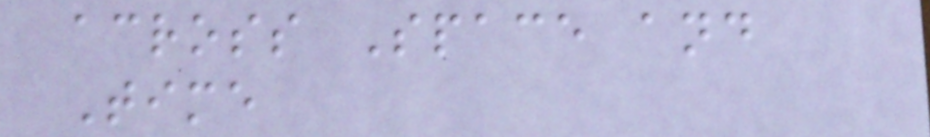across Space and
Time
